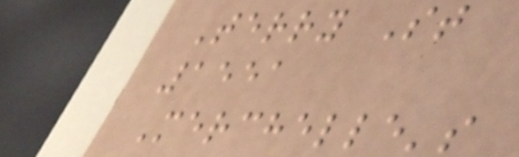Terry St
1551
Merchelle's
